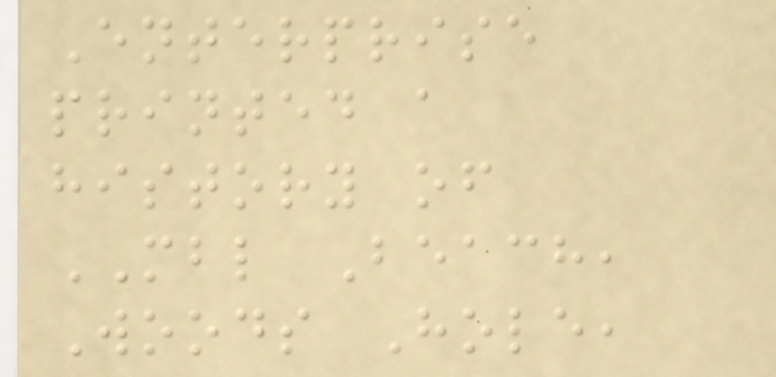Enterprise
printed a
history of
MBL Beach,
Woods Hole,
